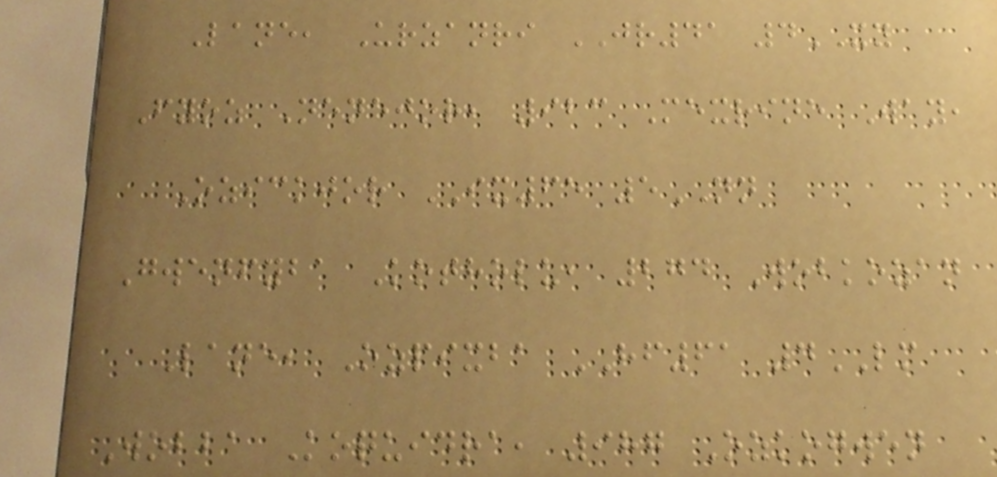Lane, Urzanri JR41 4XY
Fyoz Nenejor, 923 Mexrine Way,
Ozickjor IX65 5NN
Gwenfyba Kotholu, 274 Wobkozan
Lane, Ozpixba HF61 4LM
Wobba Koquidra, 987 Ozkogwen
